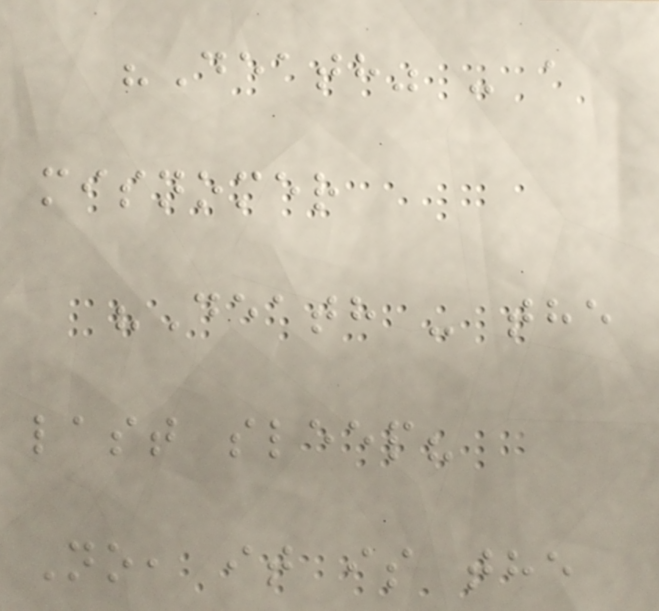"Death" - a
misnomer
"Death - the
last sleep?
No, it is the
